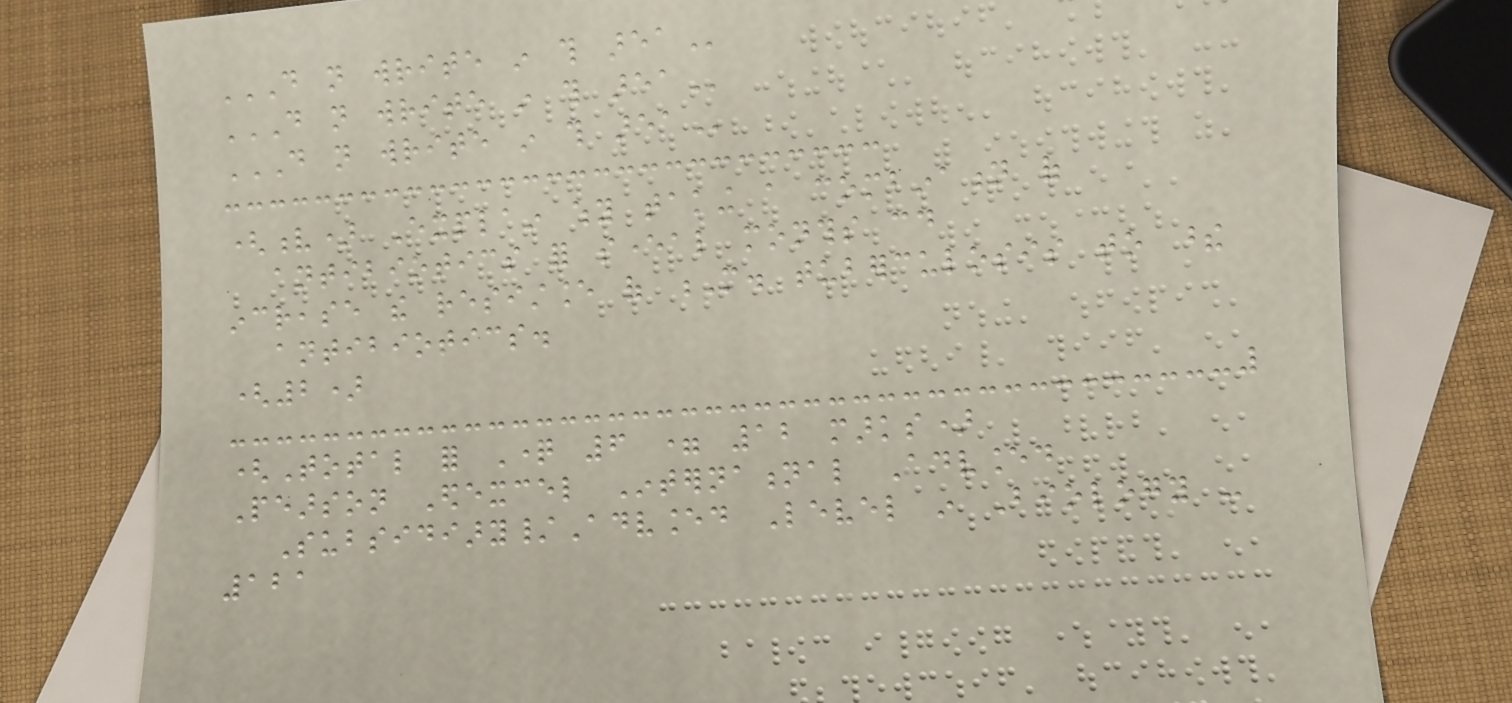DO NOT WRITE IN THIS AREA
DO NOT WRITE IN THIS AREA
DO NOT WRITE IN THIS AREA
(v) Explain why taking a combination of
antibiotics for several months could
increase the resistance of M. tuberculosis to these
antibiotics.
(2)
(Total for Question 6 = 12 marks)
Pearson Edexcel International Advanced
Subsidiary/Advanced Level in Biology -
121
